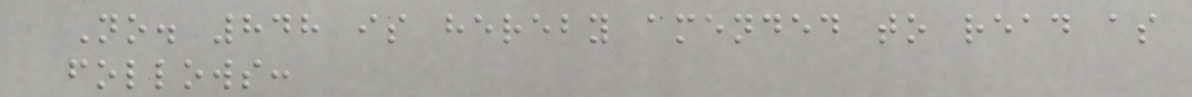No. 848 is hereby amended to read as
follows:
